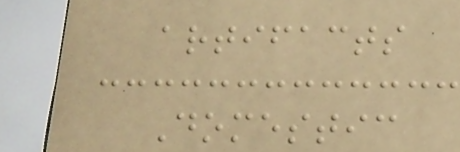artifacts
Domestic
